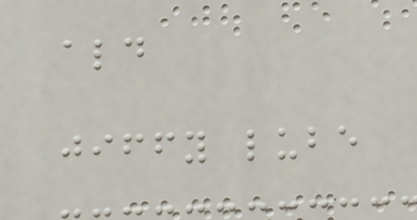ald
jiffy lube
